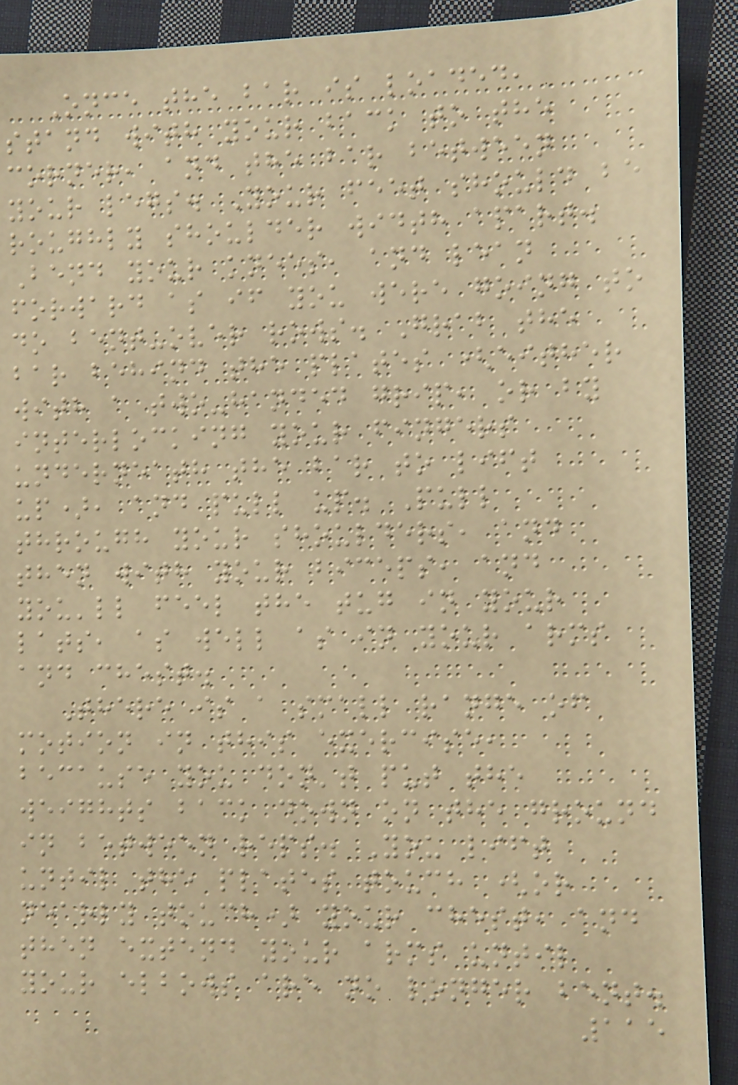Once the bar is loaded,
stand with your back to the
corner, and the bar between
your legs. Your feet should be
roughly shoulder width apart.
Bend your knees, and lean
forward as if you were going to
do bent-over rows. Grab the
bar behind the plates (either
with a two-handed grip, or by
interlocking your fingers
underneath the bar to lift
up), and pull up. Pull
through your shoulders, and
then with your biceps, and
you'll feel the tug in your
lats, as well as in your arms
and chest.
There is a small range of
motion in this exercise,
because you don't put the
weights back down on the ground
in between reps. You lift
until the plates touch (or
nearly touch) your chest, and
then extend your arms until
your elbows are no longer bent.
115
